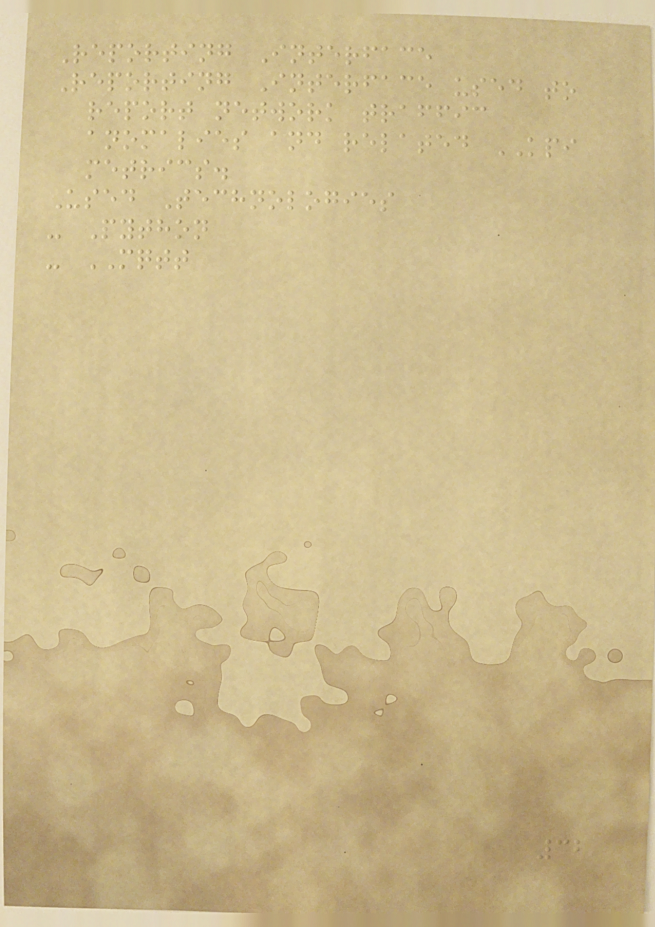Reporting Interface
Reporting Interface used to
report network traffic
anomalies and related KPI
metrics.
Used Technologies
- Python
- MQTT
32
